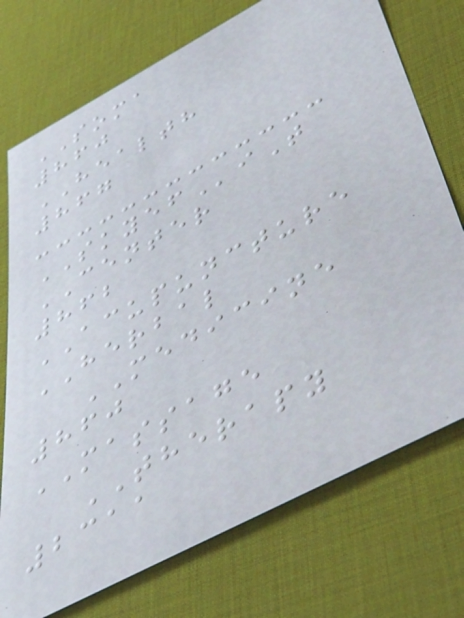SOMA
860
HEALTH
867
SKYEFiT
CENTER
862
ACUPUNCTURE
HERBAL
MEDICINE
860
MASSAGE
THERAPY
2311
